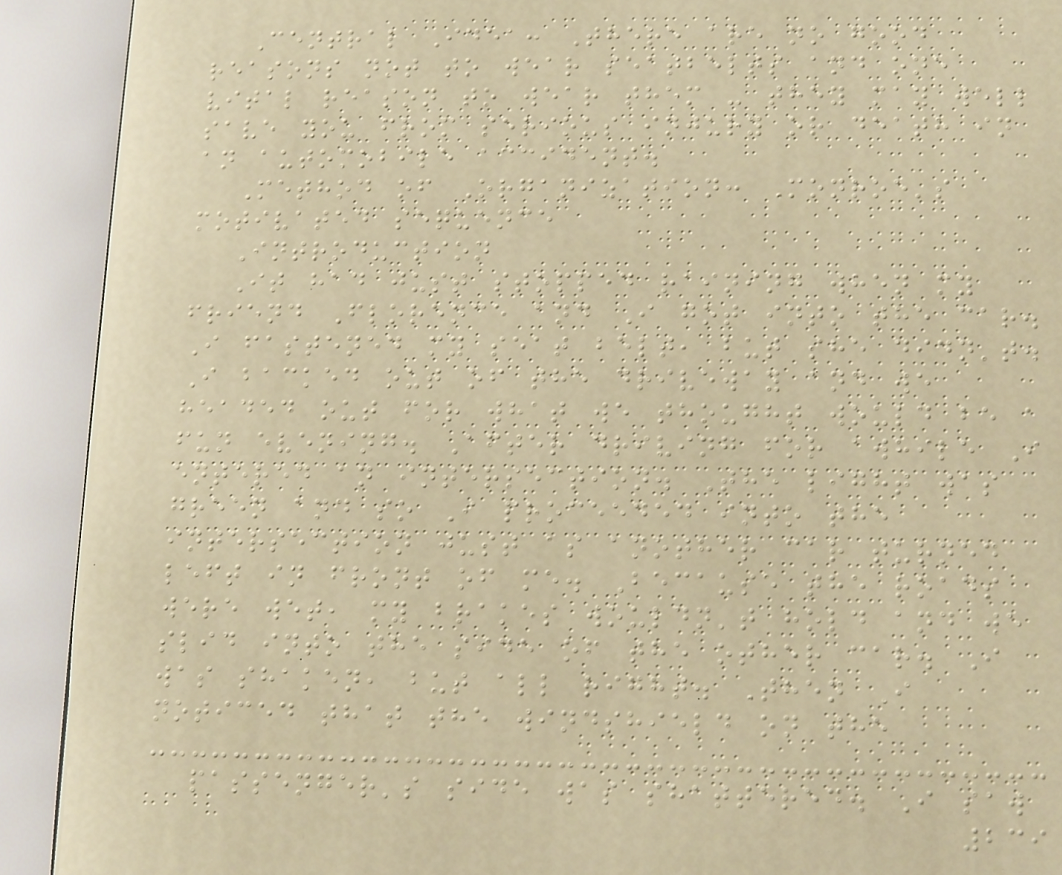Central Idea: There are no good
reasons not to wear seatbelts and one
vital reason to wear them - they may well
save you from serious injury or death in
an automobile accident.
Method of Organization: Monroe's
motivated sequence
Introduction
It had just stopped raining when my
friend Florence and I got into the car.
I fastened my seat belt, but she didn't.
I backed out of the driveway and we
headed out for what we thought would be a
fun evening. After driving for awhile I
entered an intersection. The light was
green and so I proceeded into the
intersection just as another car turned
left in front of me. Because the roads
were wet, my brakes wouldn't hold and we
slid into the side of the other car. I
was shaken, but all right. Then I
noticed that the windshield on the
passenger's side was shattered. I saw
239
